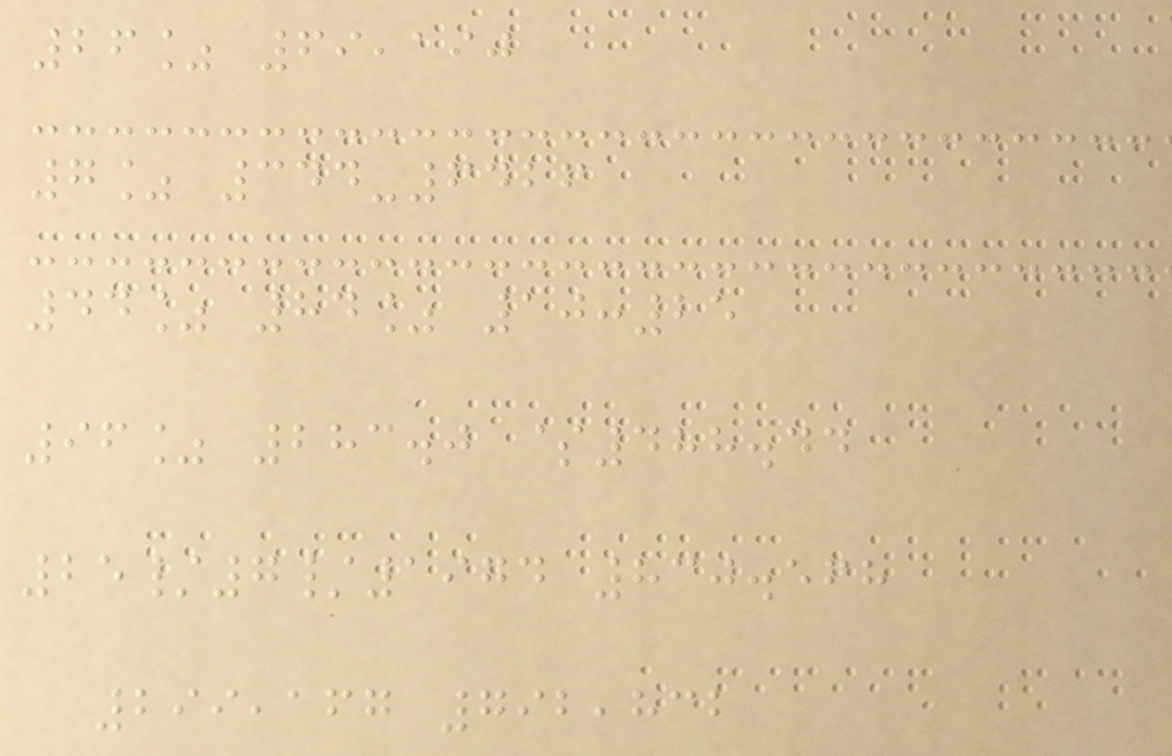26% 69,190
7% 344-6426
44% 84% 10:25
96% 283.0 $488.44
25/7/1974 830.568
299,167 792,832
